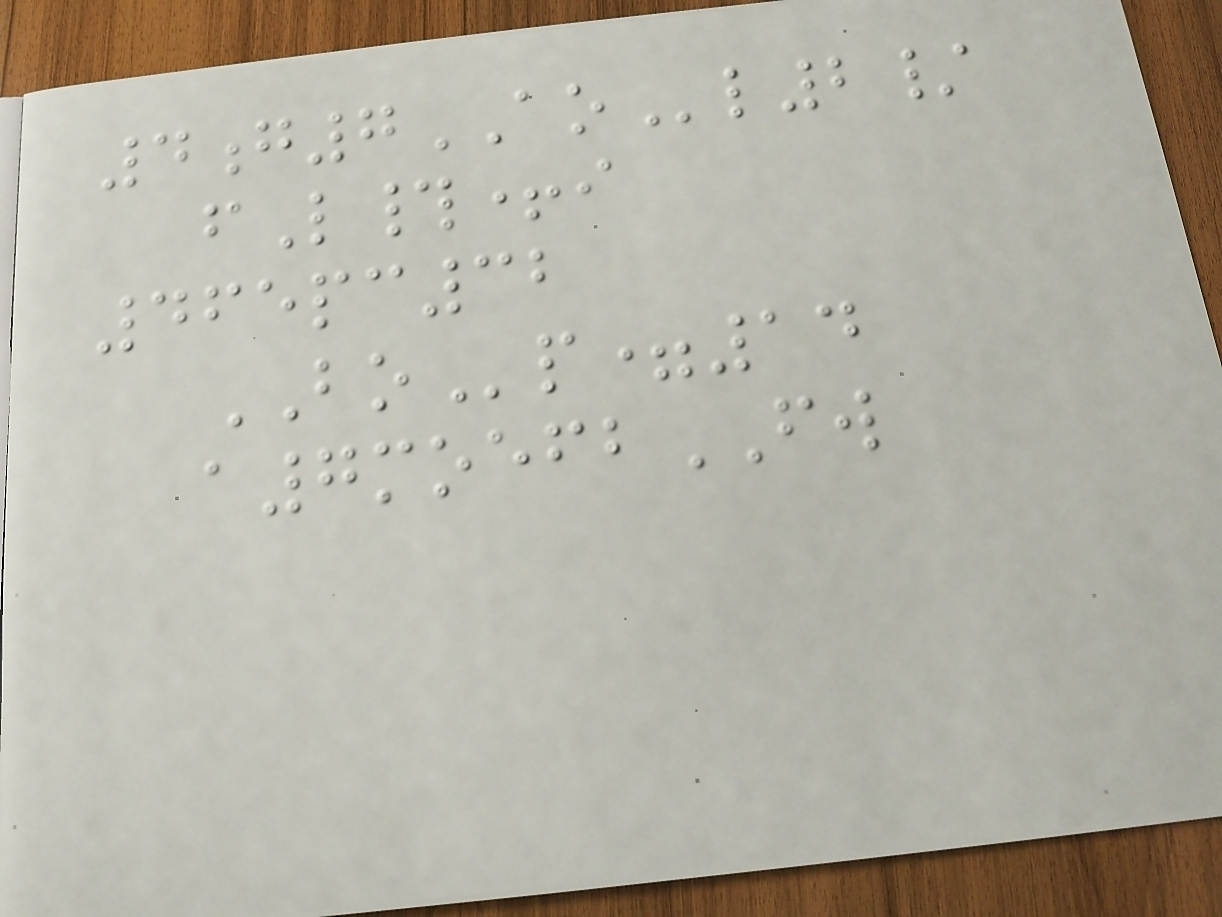4g7AOl2/
fL#+i
465pc32
BOp=14
a7moefbFW
